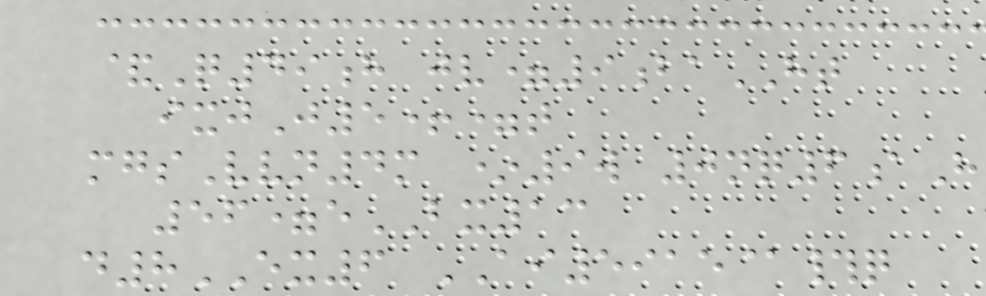&Q49h jv=9baHT
ixjJ5+=t
mgsVvn4m *9w 0nq6aH
56=eBX13
d8EX6 AI5915@#q
